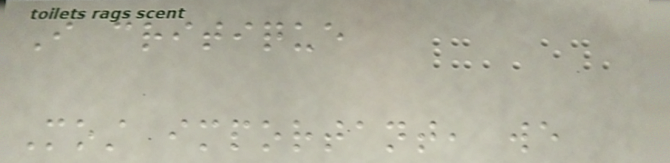I critique
Most important, we
